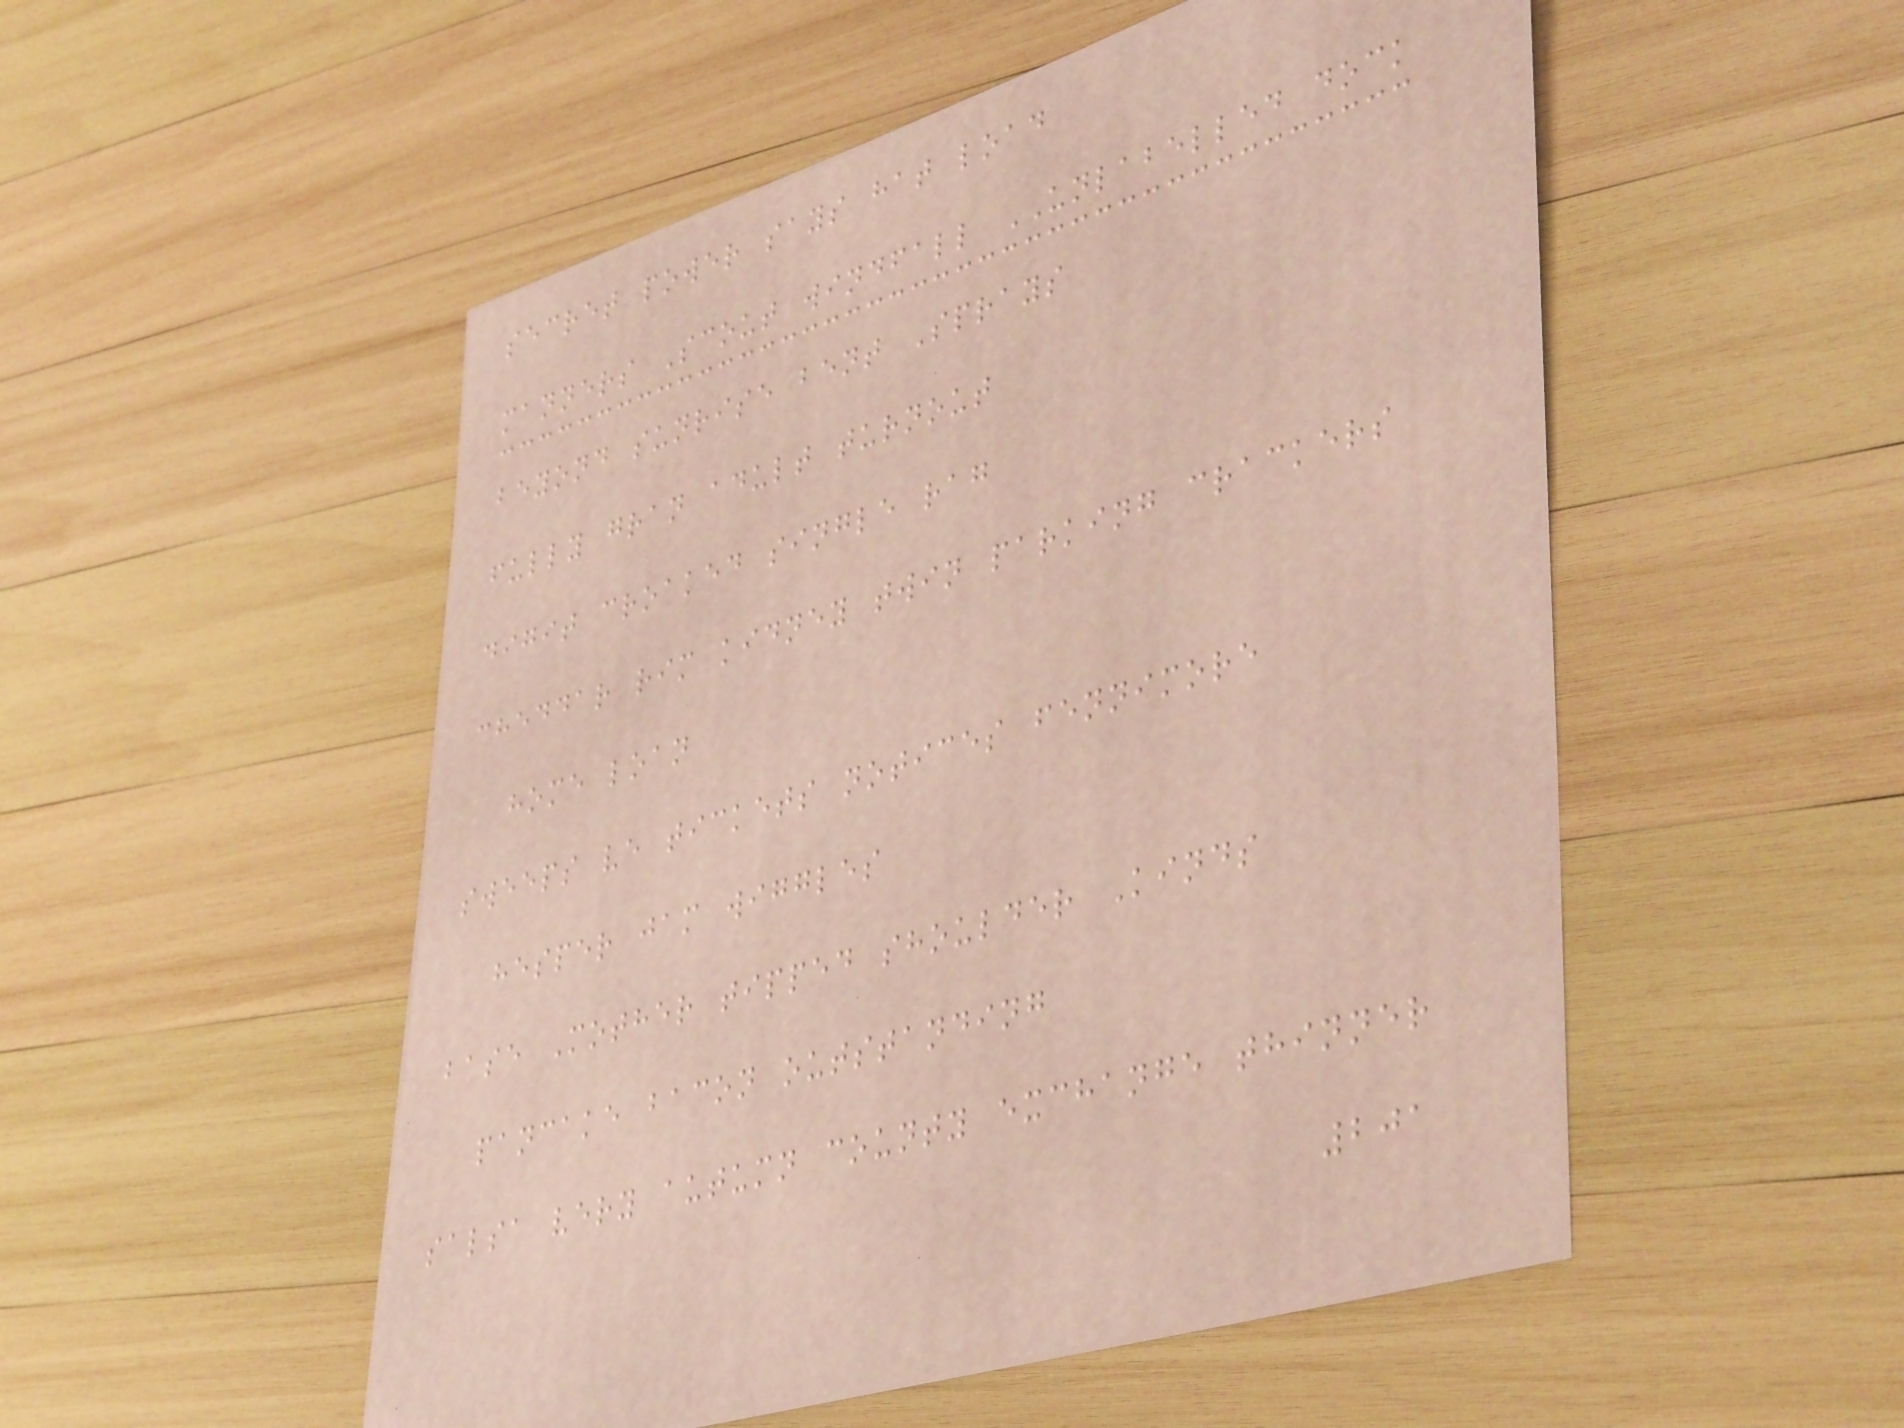secret power says hat load
manners Scout windfall UNLABELLED dock
beyond sunrise bent Sprays
fully gran adult turnout
digit croaked single rag
cheddar rim kidney twin parking crackers
home loan
sweeps ve tickets notices fennimore
hesper jam wiggles
base Mother tipped shoulder Kinds
pancake bacon outstanding
salsa very autumn county exchange thinner
201
